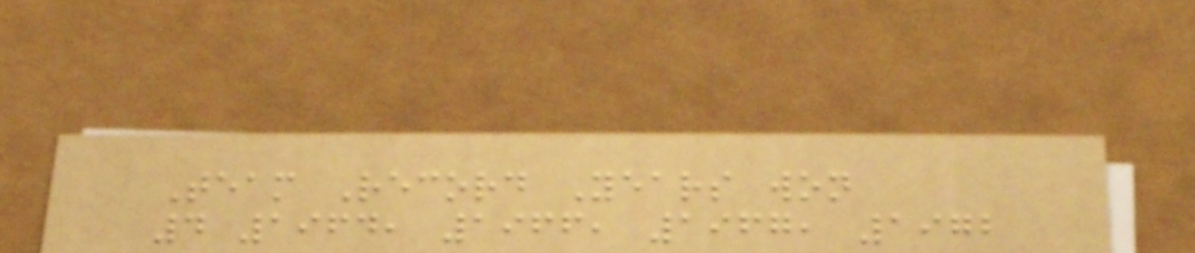Team Record Years won
4 1964, 1966, 1967, 1972
